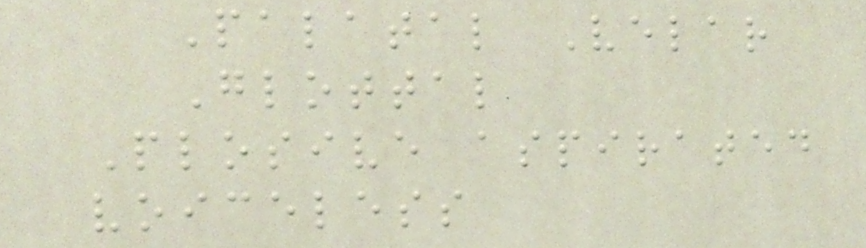Palatal Velar
Glottal
Plosive aspirated
voiceless
